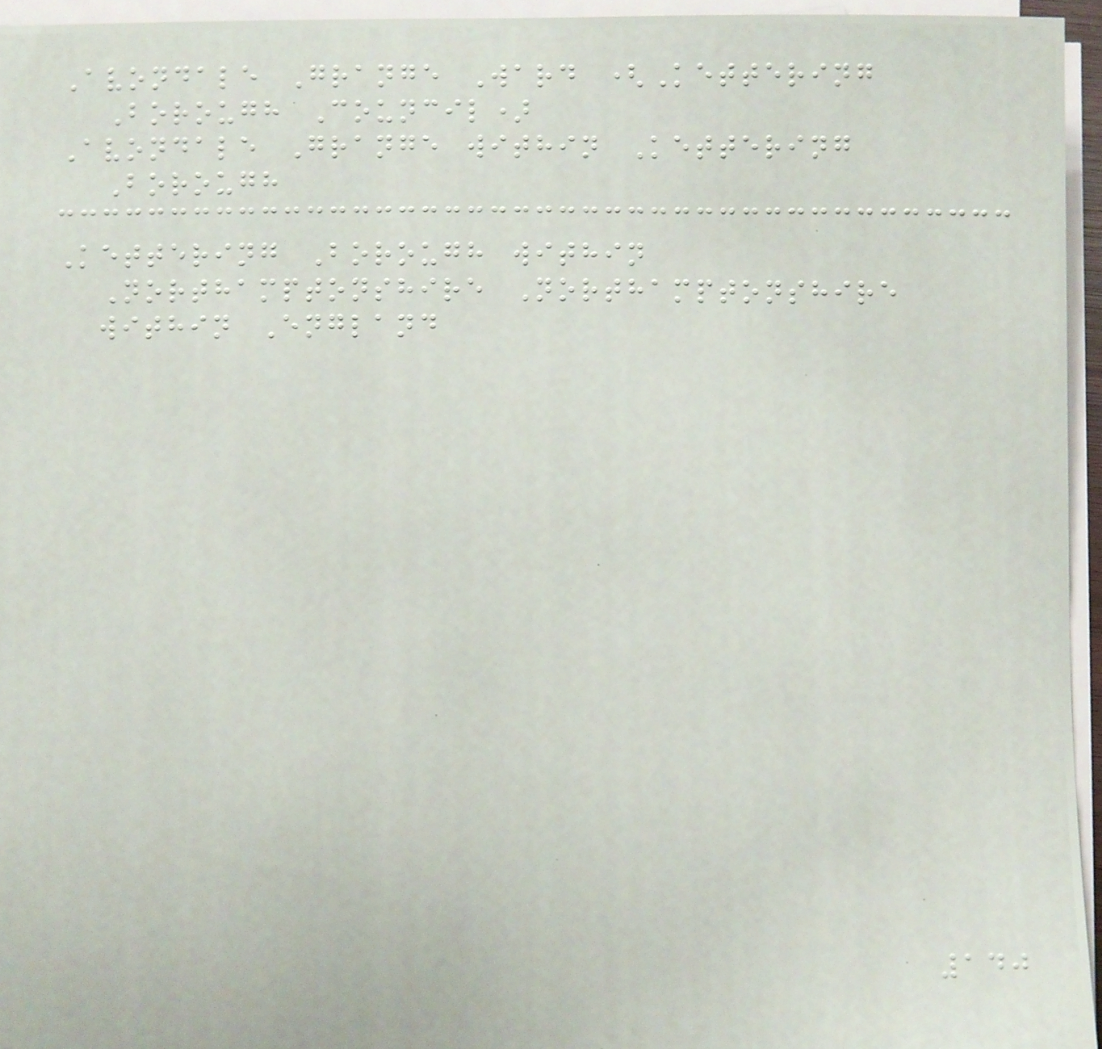Avondale Grange Ward (Kettering
Borough Council)
Avondale Grange within Kettering
Borough
Kettering Borough within
Northamptonshire Northamptonshire
within England
140
